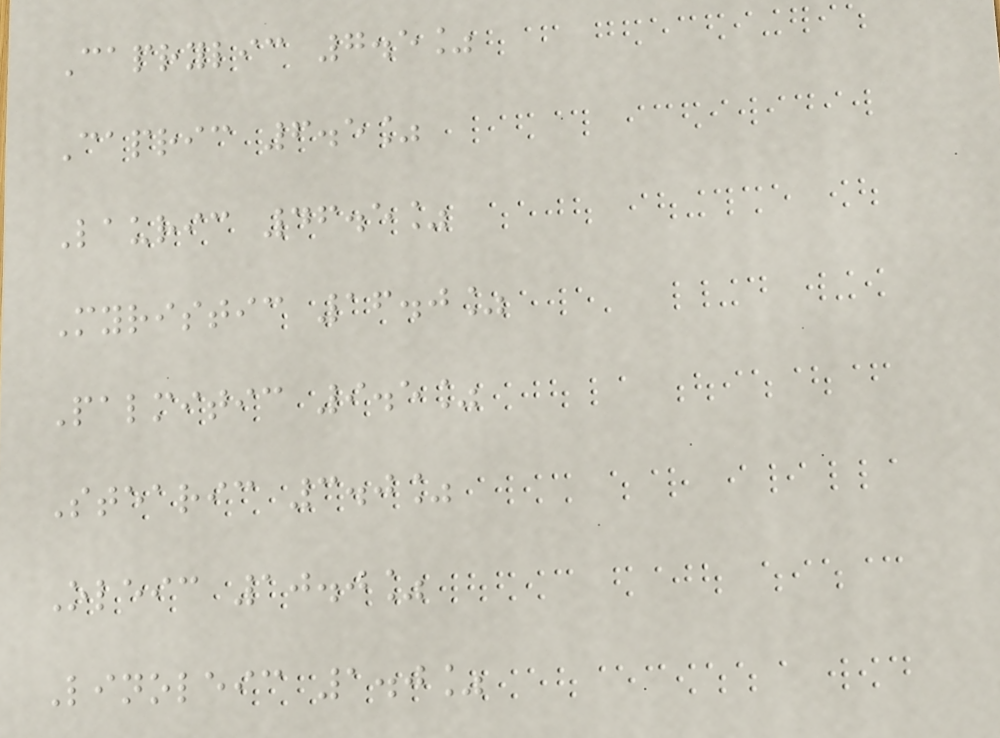Caprylic 7.5%
Capric 6.5%
Lauric 46.5%
Myristic 16.0%
Palmitic 9.5%
Stearic 3.0%
Oleic 10.0%
Linoleic 1.0%
